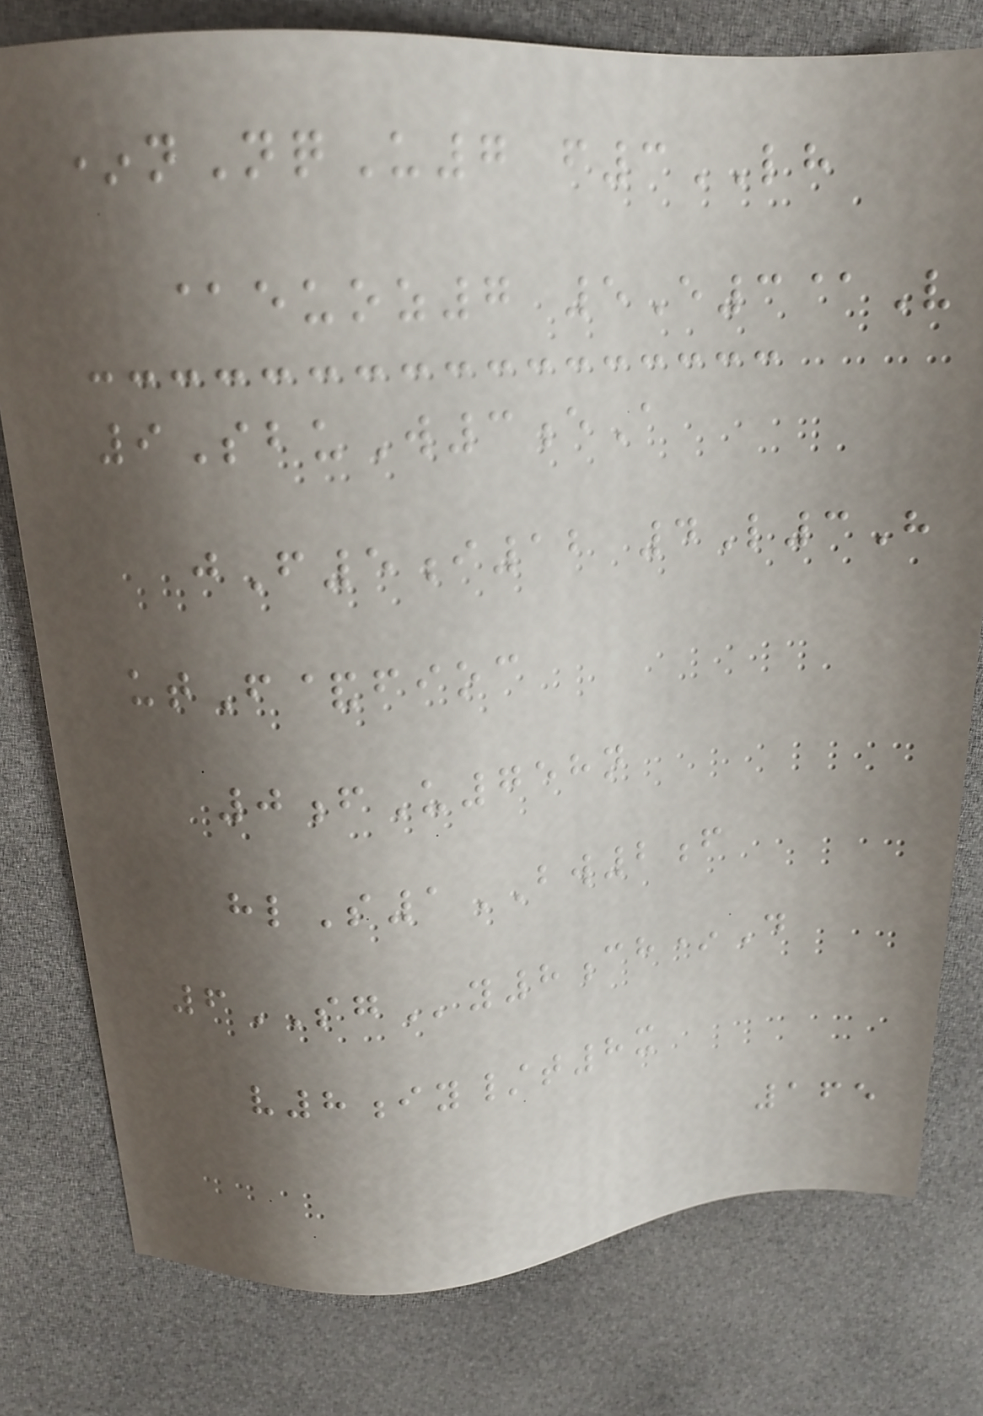*nNqU7 f3LH
@euoz7 5E3@V
9SbuW3eA
jF5i12 4L3H
utF&fioc
0fU758n
hlS1BW2f
6SGy8ch*D
v8iy/t8x
165
